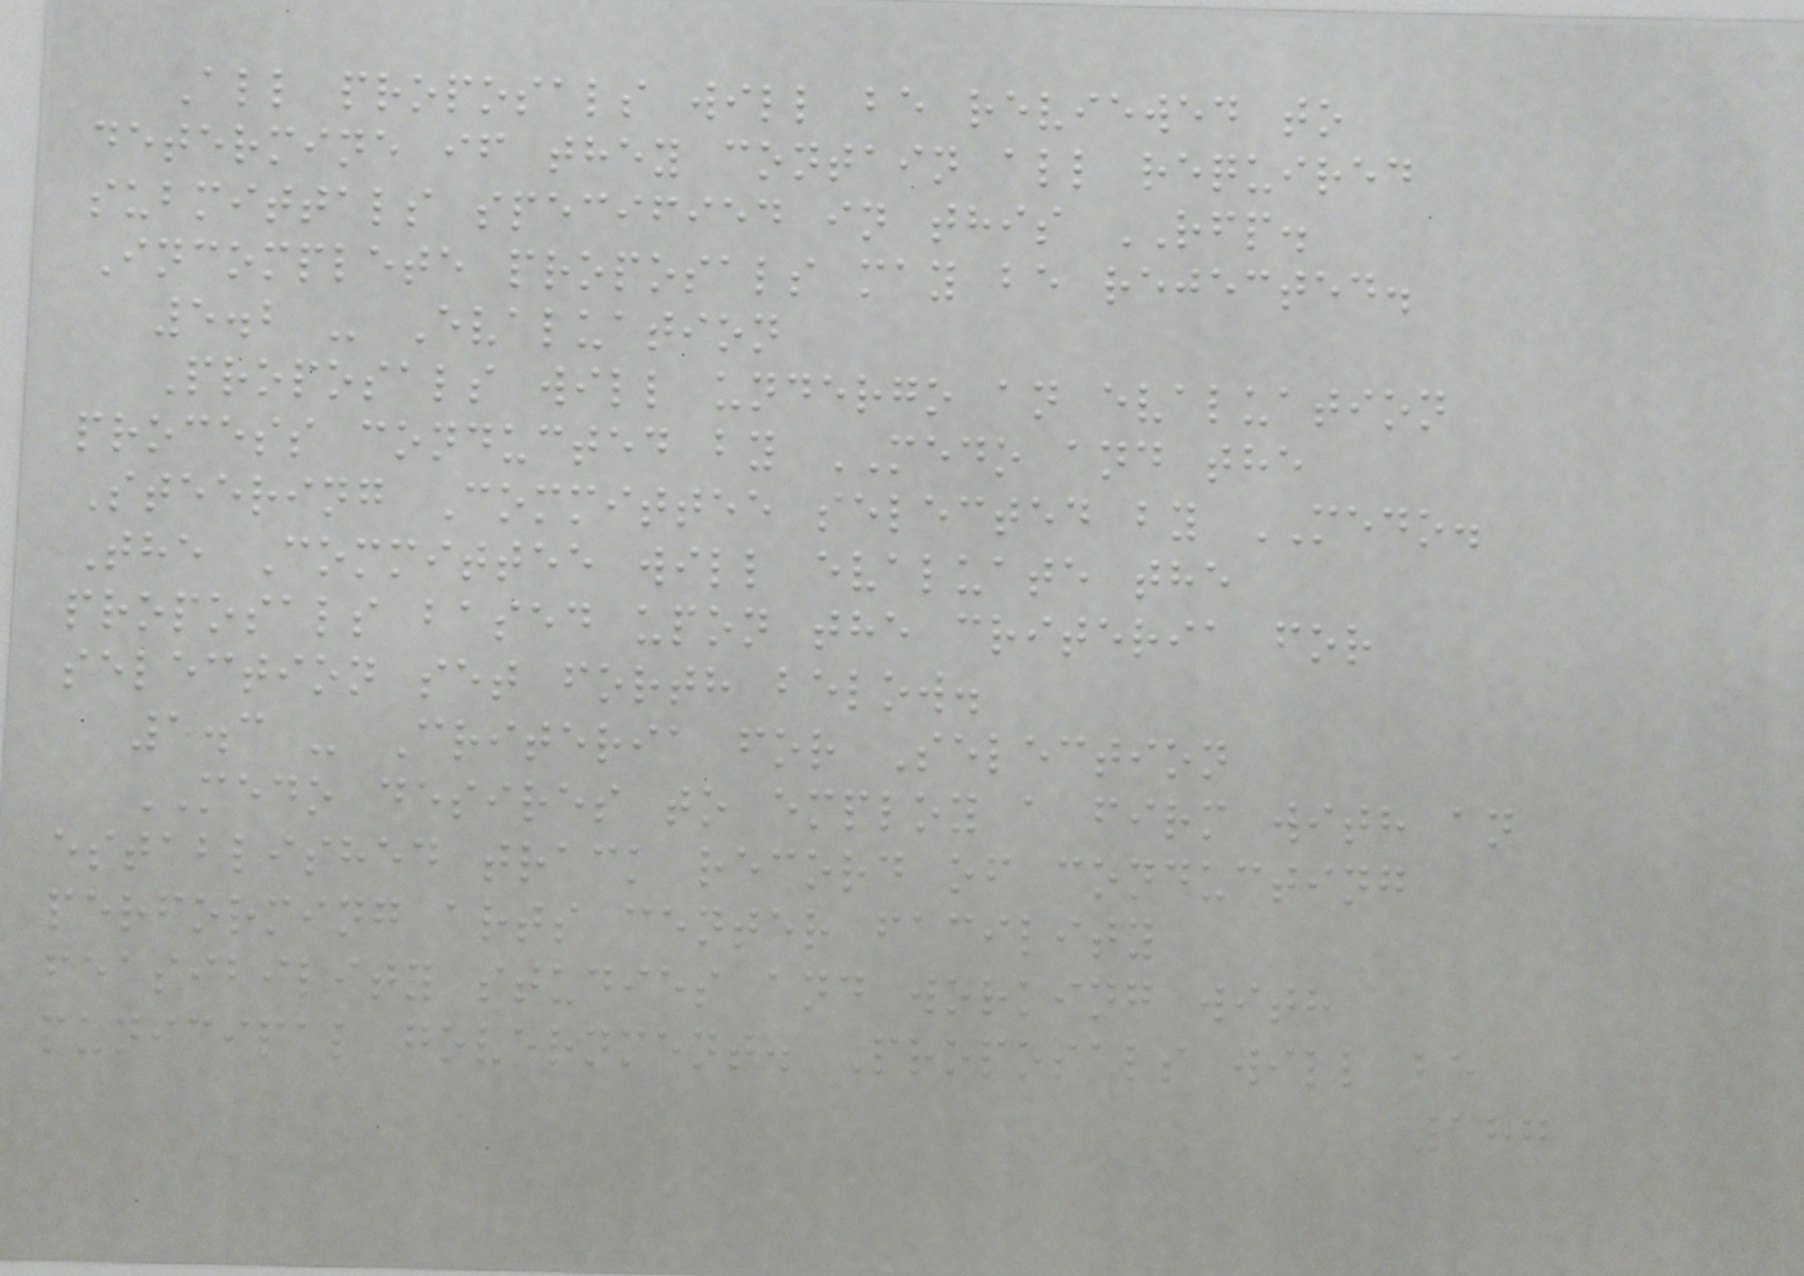All proposals will be reviewed to
determine if they contain all required
submittals specified in this RFP.
Incomplete proposals may be rejected.
5.2 - Evaluation
Proposals will undergo an evaluation
process conducted by MEDO and the
Steering Committee selected by MEDO.
The Committee will evaluate the
proposals based upon the criteria for
selection set forth below.
5.3 - Criteria for Selection
MEDO desires to employ a firm with an
established track record of conducting
performing arts center facility
feasibility studies and working with
municipal government. Proposals will be
187
